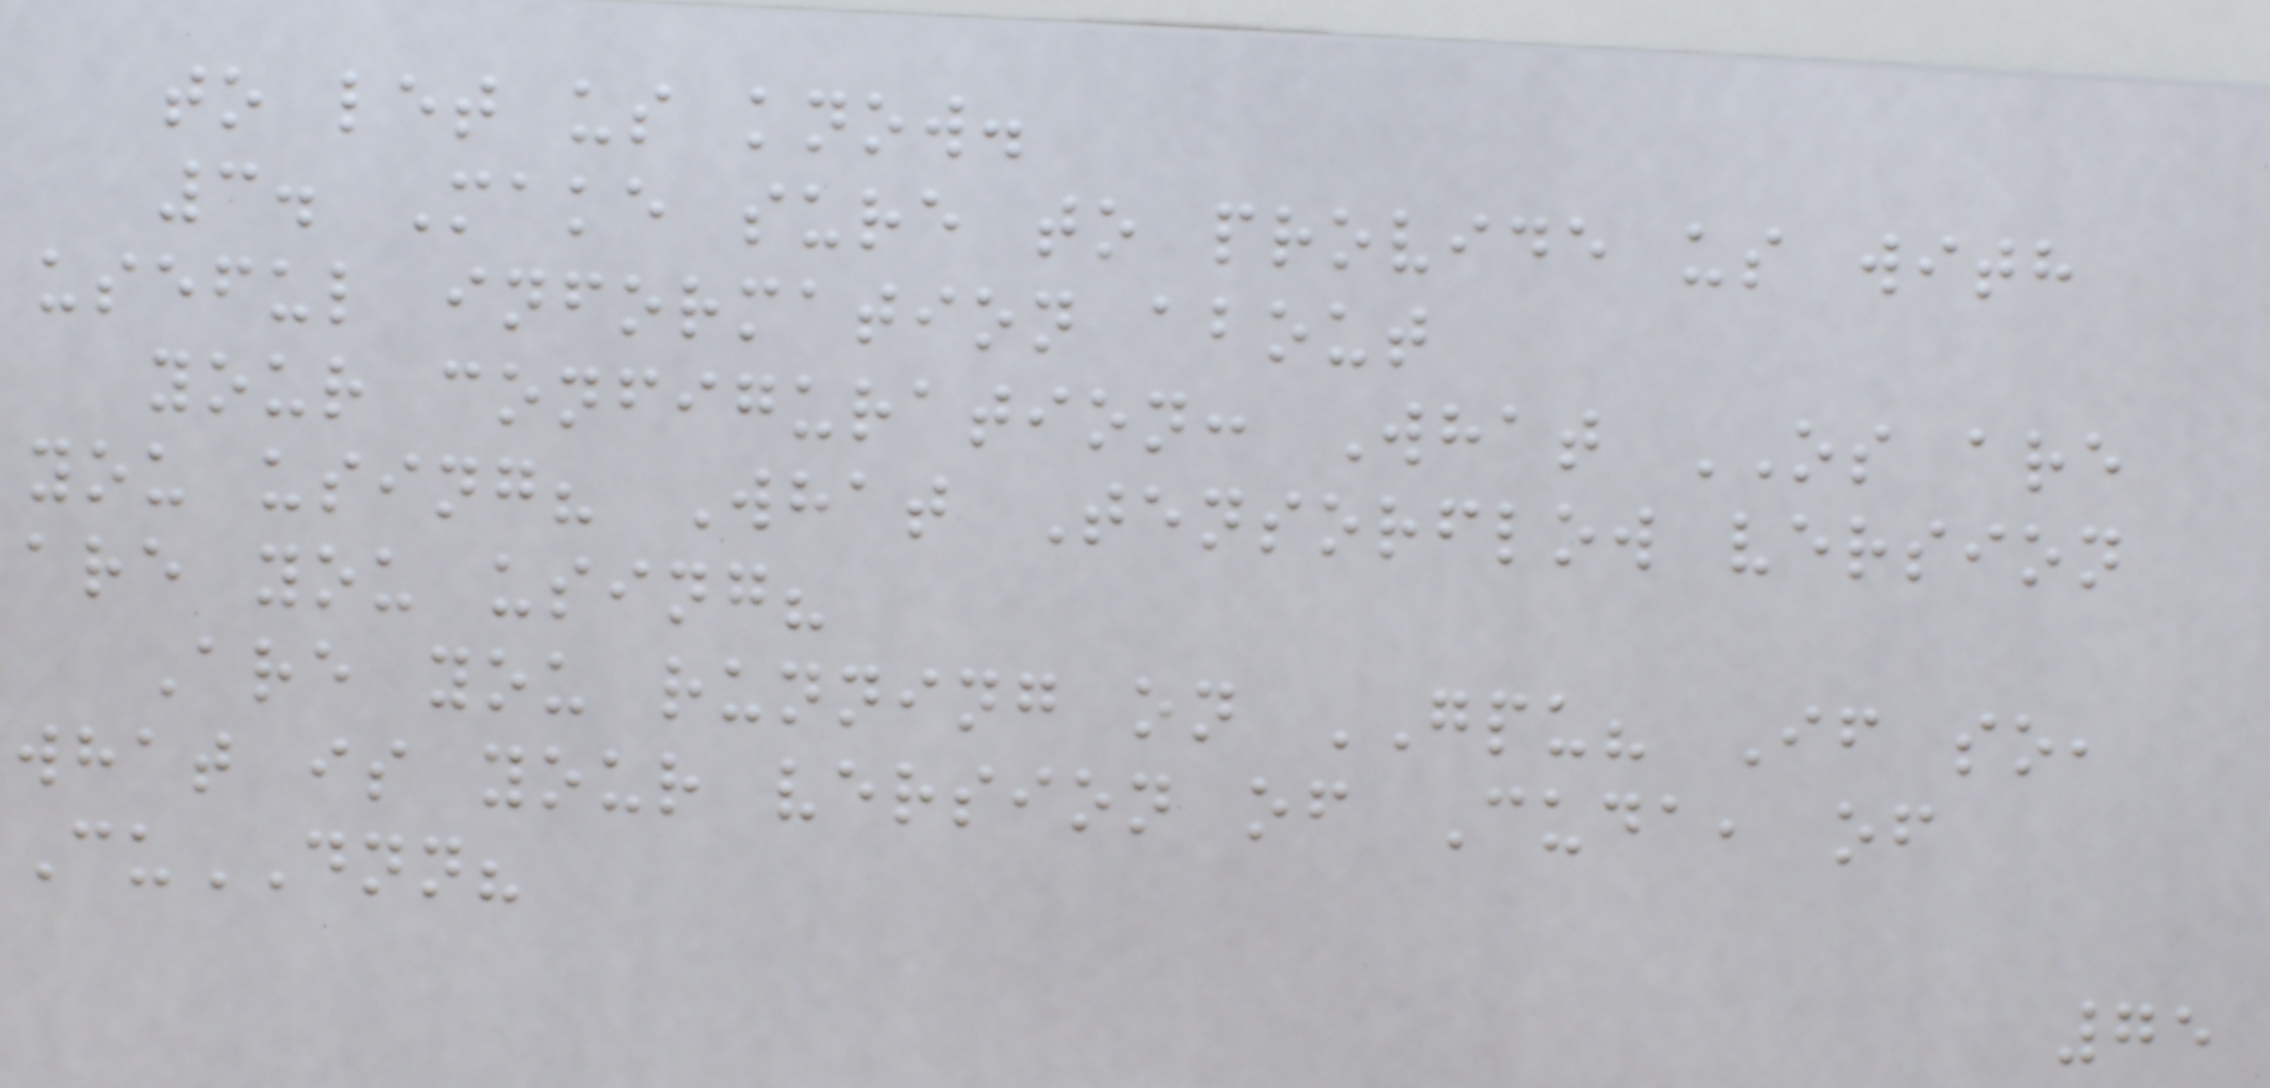to let us know.
3. Make sure to provide us with
useful information about
your configuration: What OS are
you using? What Tensorflow version
are you using?
Are you running on GPU? If so,
what is your version of Cuda, of
CuDNN?
75
